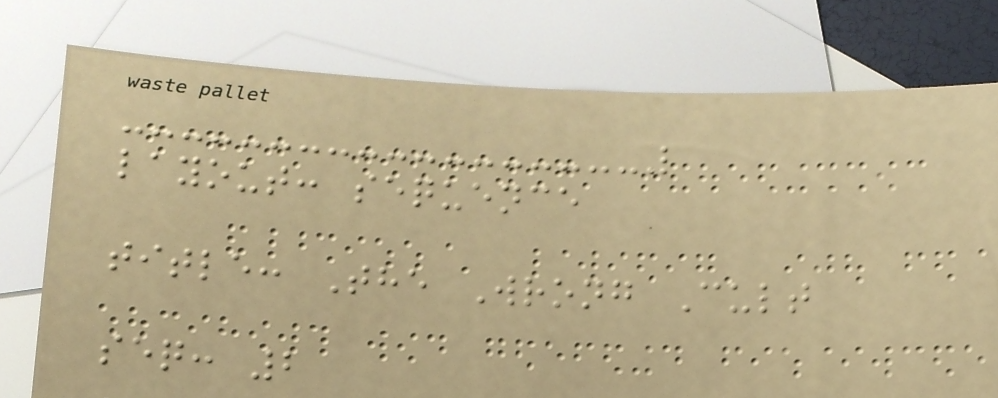layout: sequence
title: The Wrong Cult
seq: 2
